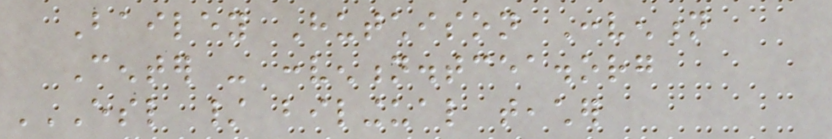Bailey Hutchison Convention
Center - convention.tcea.org
ESL / BILINGUAL TEACHER
